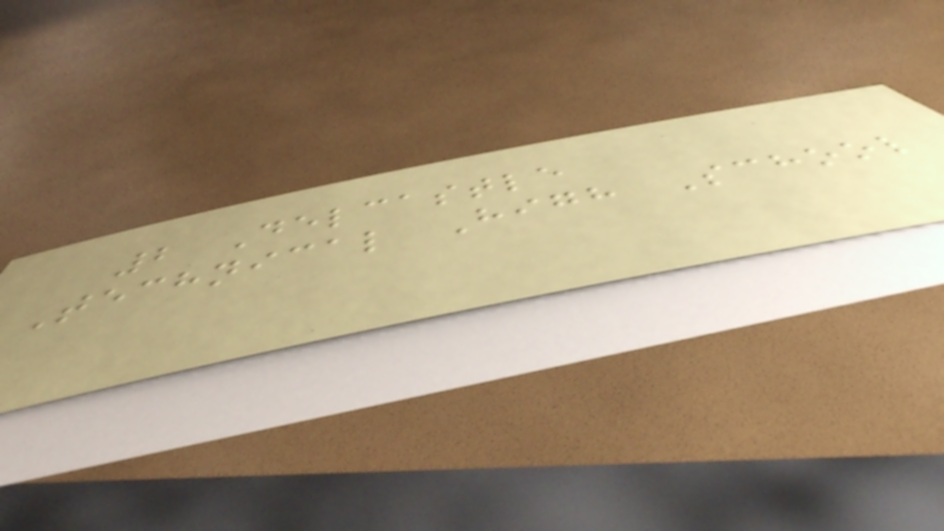2 Delcastle
Technical High School
